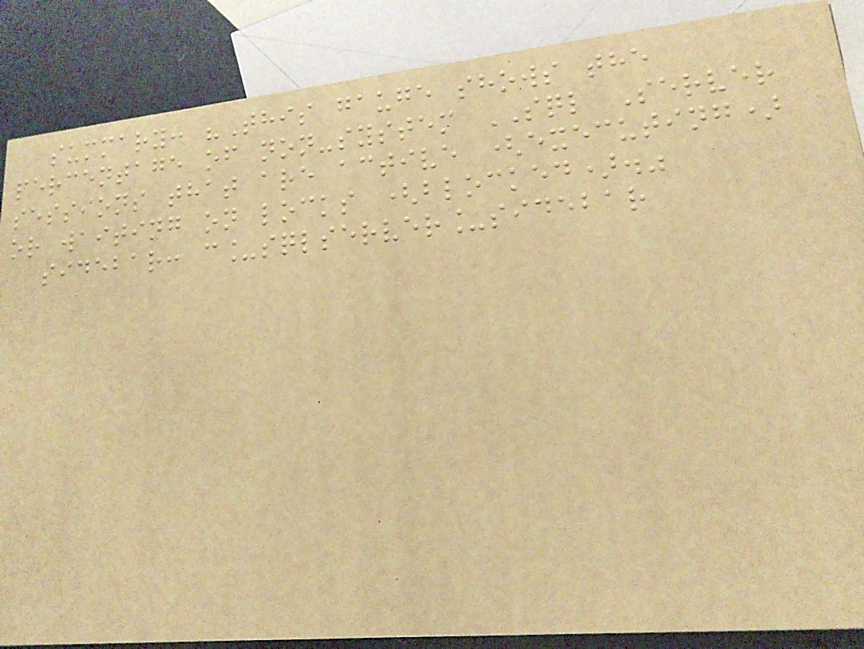summary: "This gauge shows the
percentage of non-system SQL Server
sessions that are active (executing)
or waiting on locks (blocked)."
sidebar: c_sqlserver_sidebar
